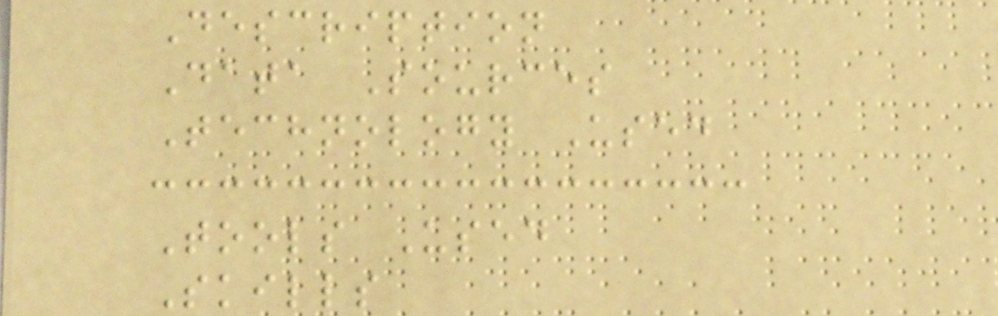Description
Data Sources
Technology Used
Tools Used
Skills
